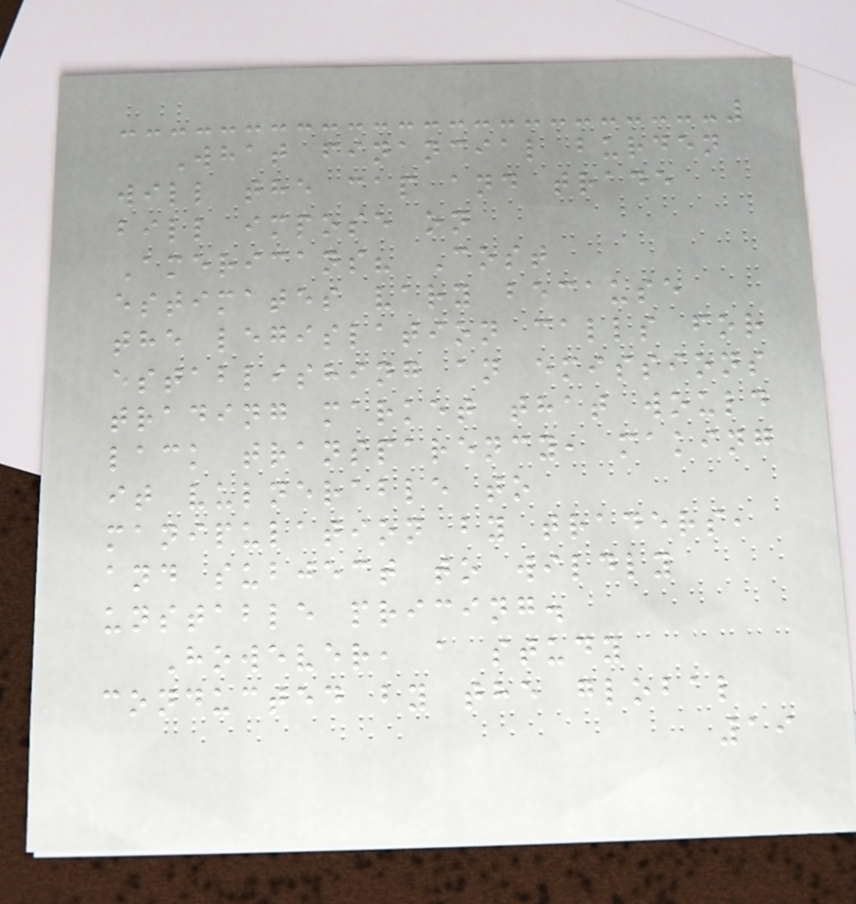What financial burden
will the cap and trade
bill impose on
Americans? Cost
estimates vary because
the legislation calls for
establishing an emissions
trading market that would
lack transparency, making
it vulnerable to
manipulation by traders,
and subject to wildly
unstable pricing.
However, a study
conducted by the global
19
